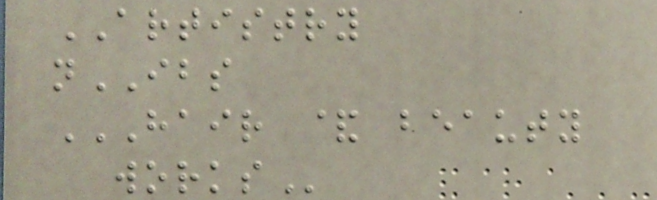ARTISTRY
nIBS
HAIR & BEAUTY
WORKS
